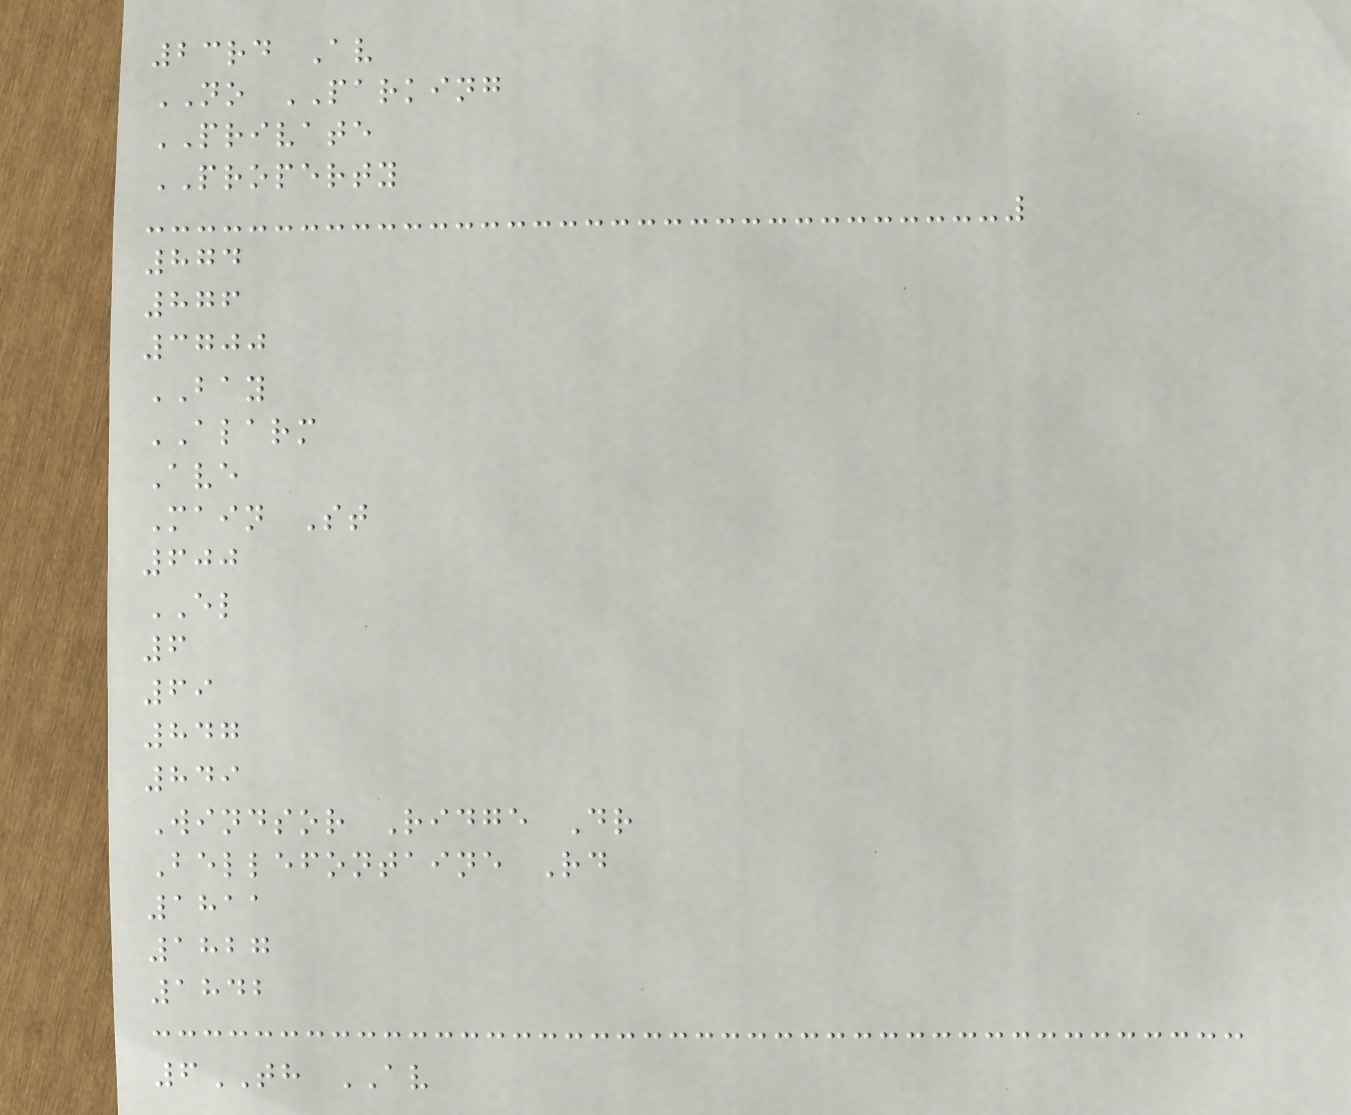23rd Av
NO PARKING
PRIVATE
PROPERTY
874
876
3700
BAY
ALARM
Ave
Main St
600
EL
6
69
847
849
Windsor Ridge Dr
Bellefontaine Rd
1811
1827
1842
6TH AV
